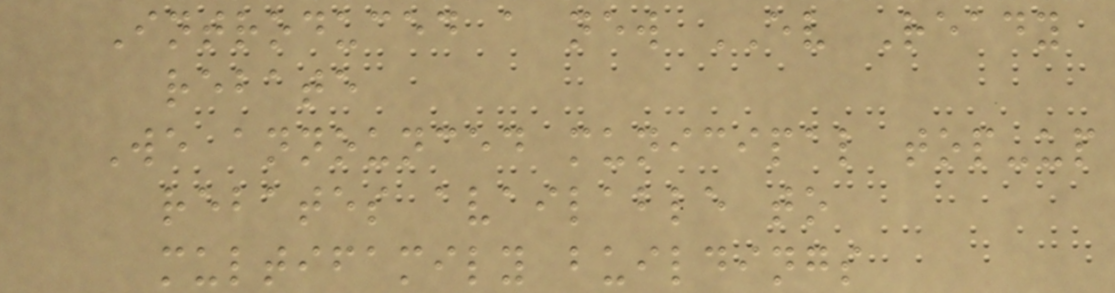Introduced a new EV Ready
rebate
We announced municipal top-up
rebates available to
multifamily buildings
